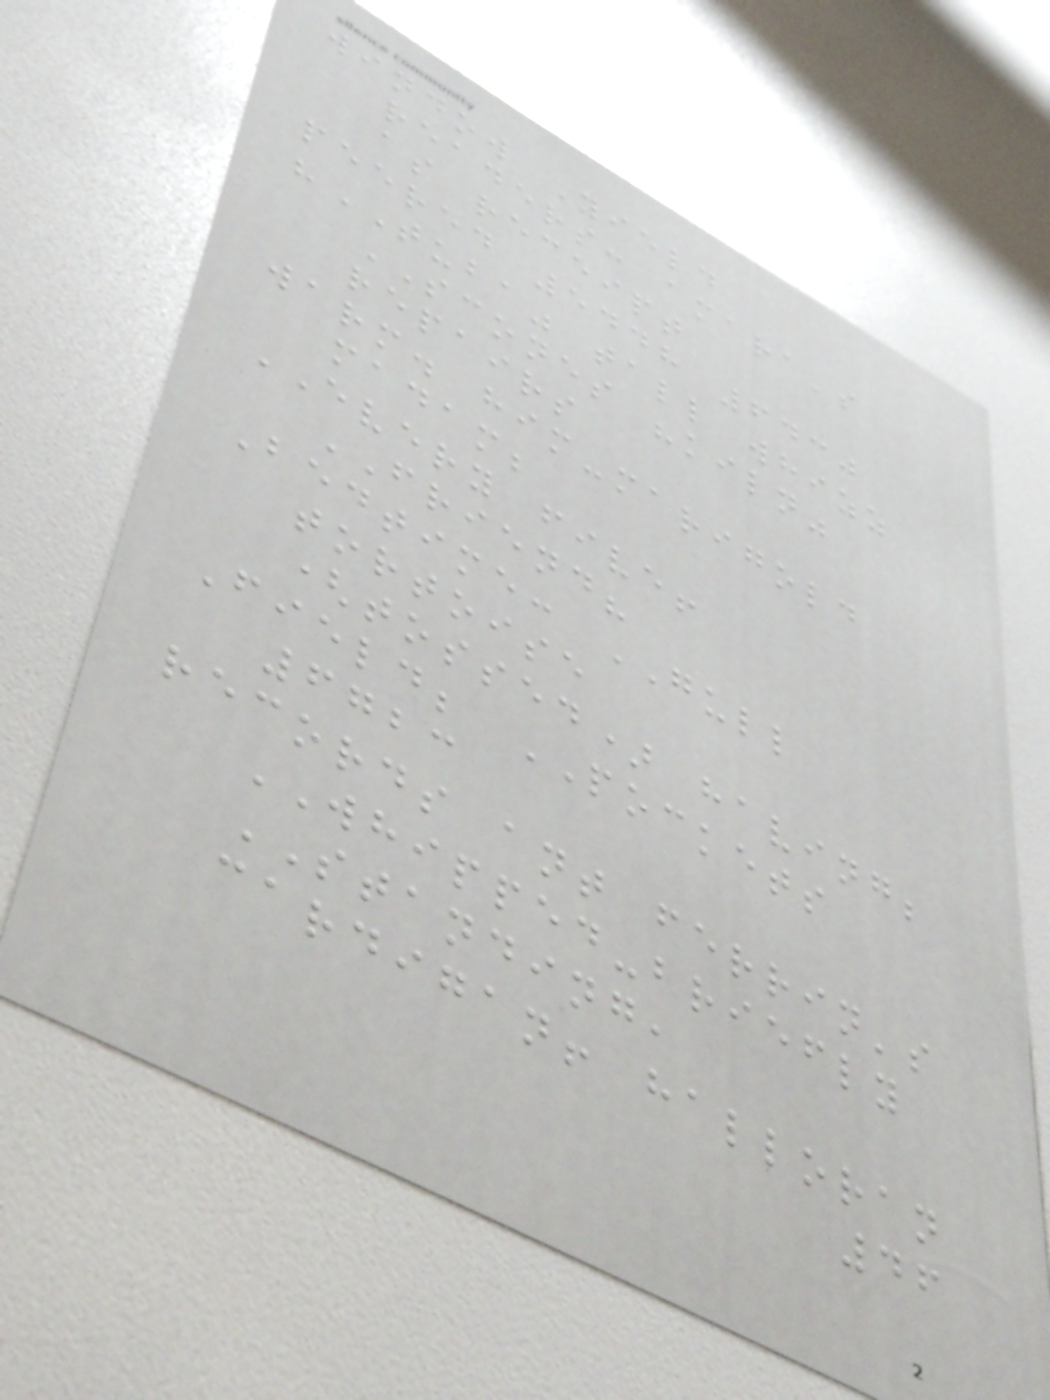window Yield
readers: amara's
as receipt
peered 5448 6430
"TUBA" tall whizz
SCONES "kiln"
repairs
warm. him-marigold
madam;
EVERY five!
FRIEND?
Bedtime: GULL
tortoise
(tossed) having;
Field; POCKETS
6723
records ant ferrin's
WHIPPED-briefly
STANDING,
cardigan! halloran
46
